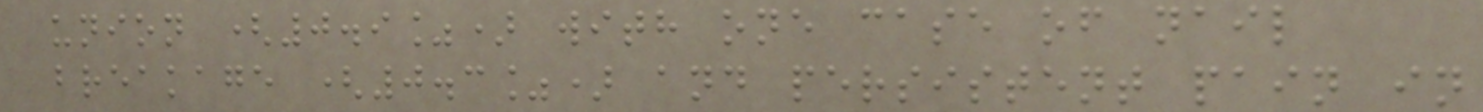union (0.9%) with one case of nail
breakage (0.3%) and persistent pain in
